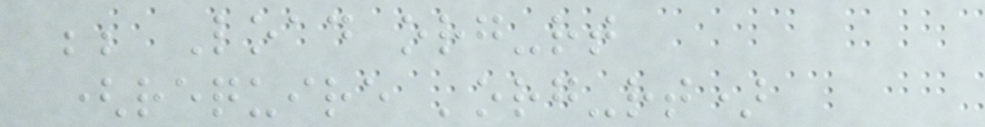;; Load org-rt
(require 'org-rt)
